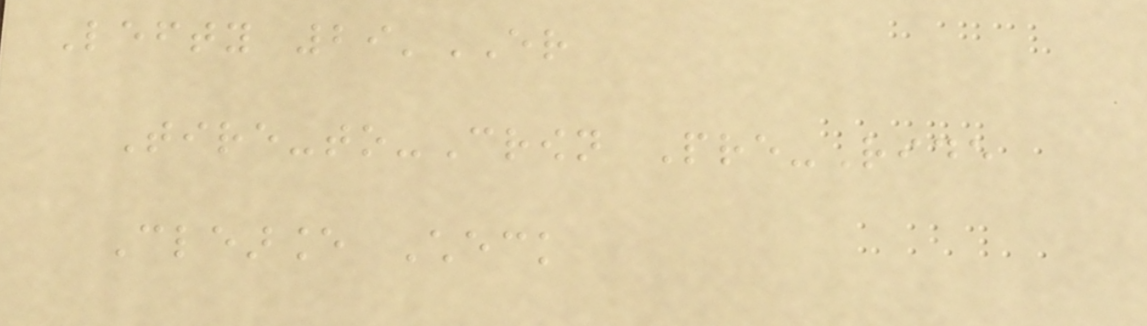Lefty 29'ER
Tire-to-Crown Pre-Ride
Clearance Check
